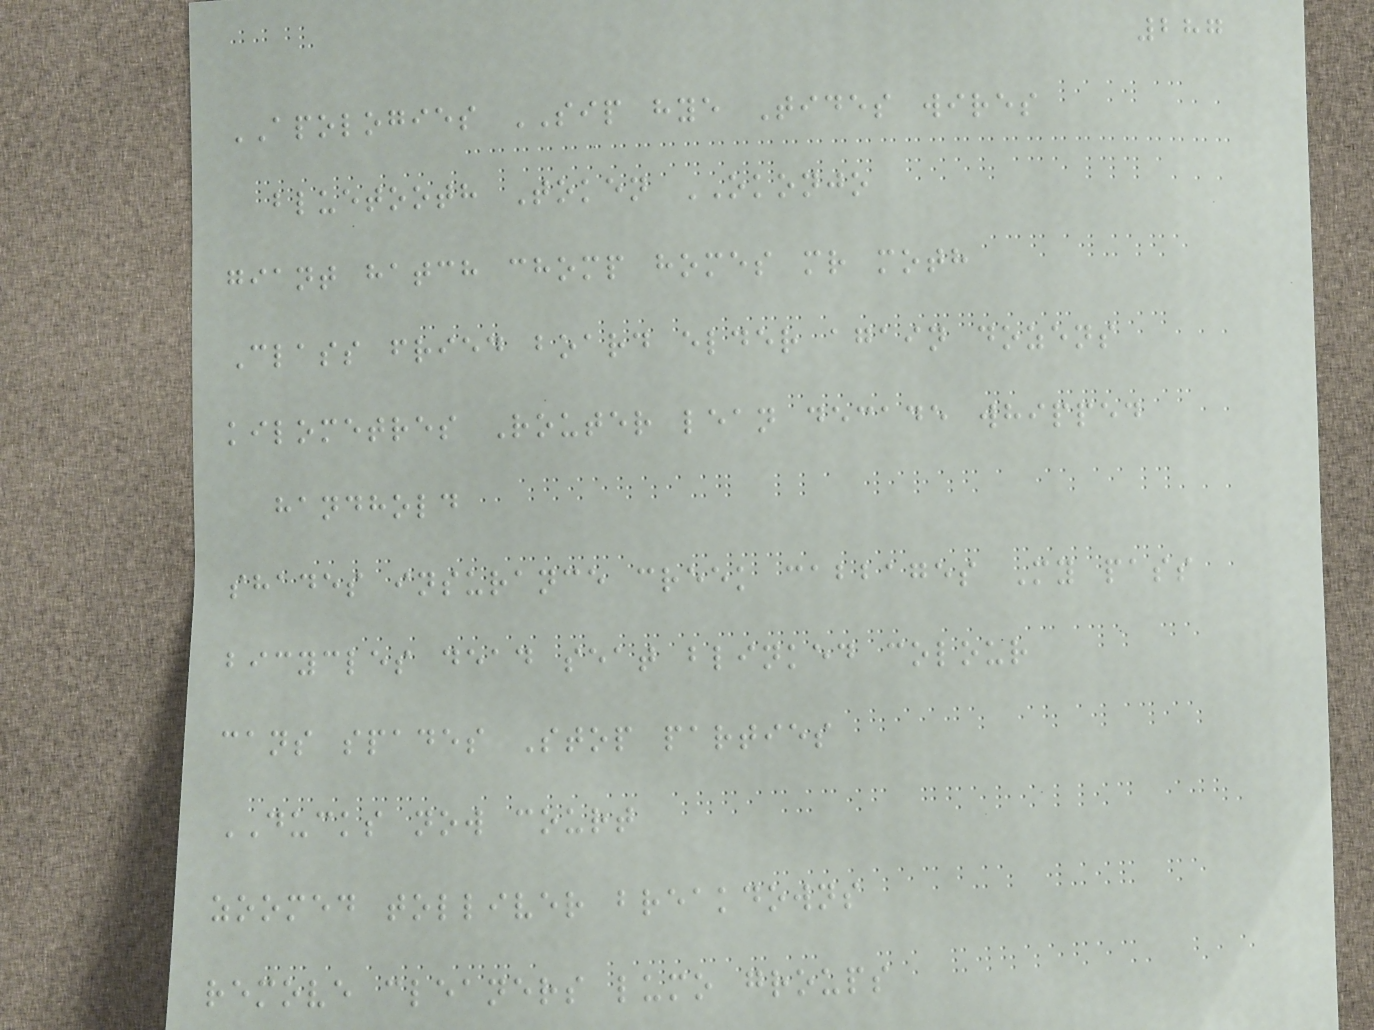287
APOLOGIES SIP hye Tides wires
bluetooth Token OKONJO
giant hatch chomp homes mr moth
Class fried board elder again dozens
kilometres Router lean decade whipped
handhold
shades insurance creek cabbages My pass
bicycles dead seat blinked colour
cans spades Stop parties
DUCKS now court
zoomed tolliver breakdowns
remove cleaners lumo groups
